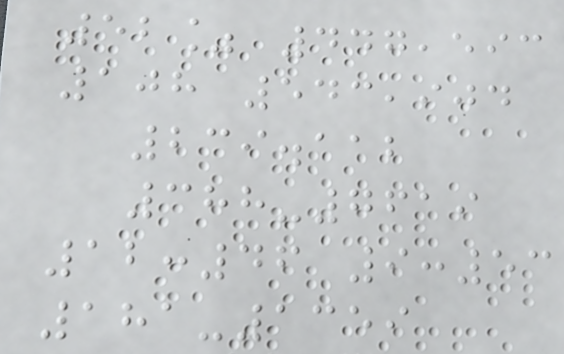52% 447,593
108 543,904
239.112
388-7619
12:46 9:53
181-1359
